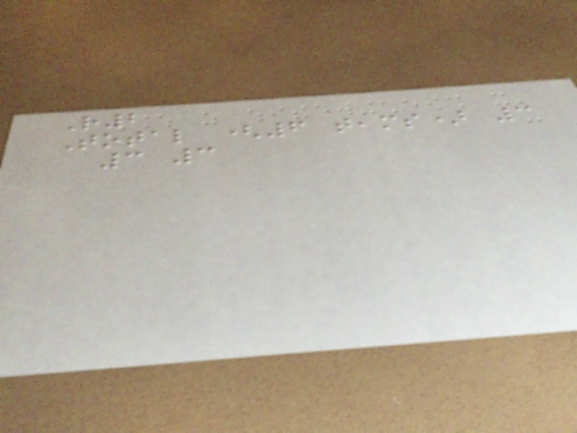R2
Total (6 teams) 3
3 3
